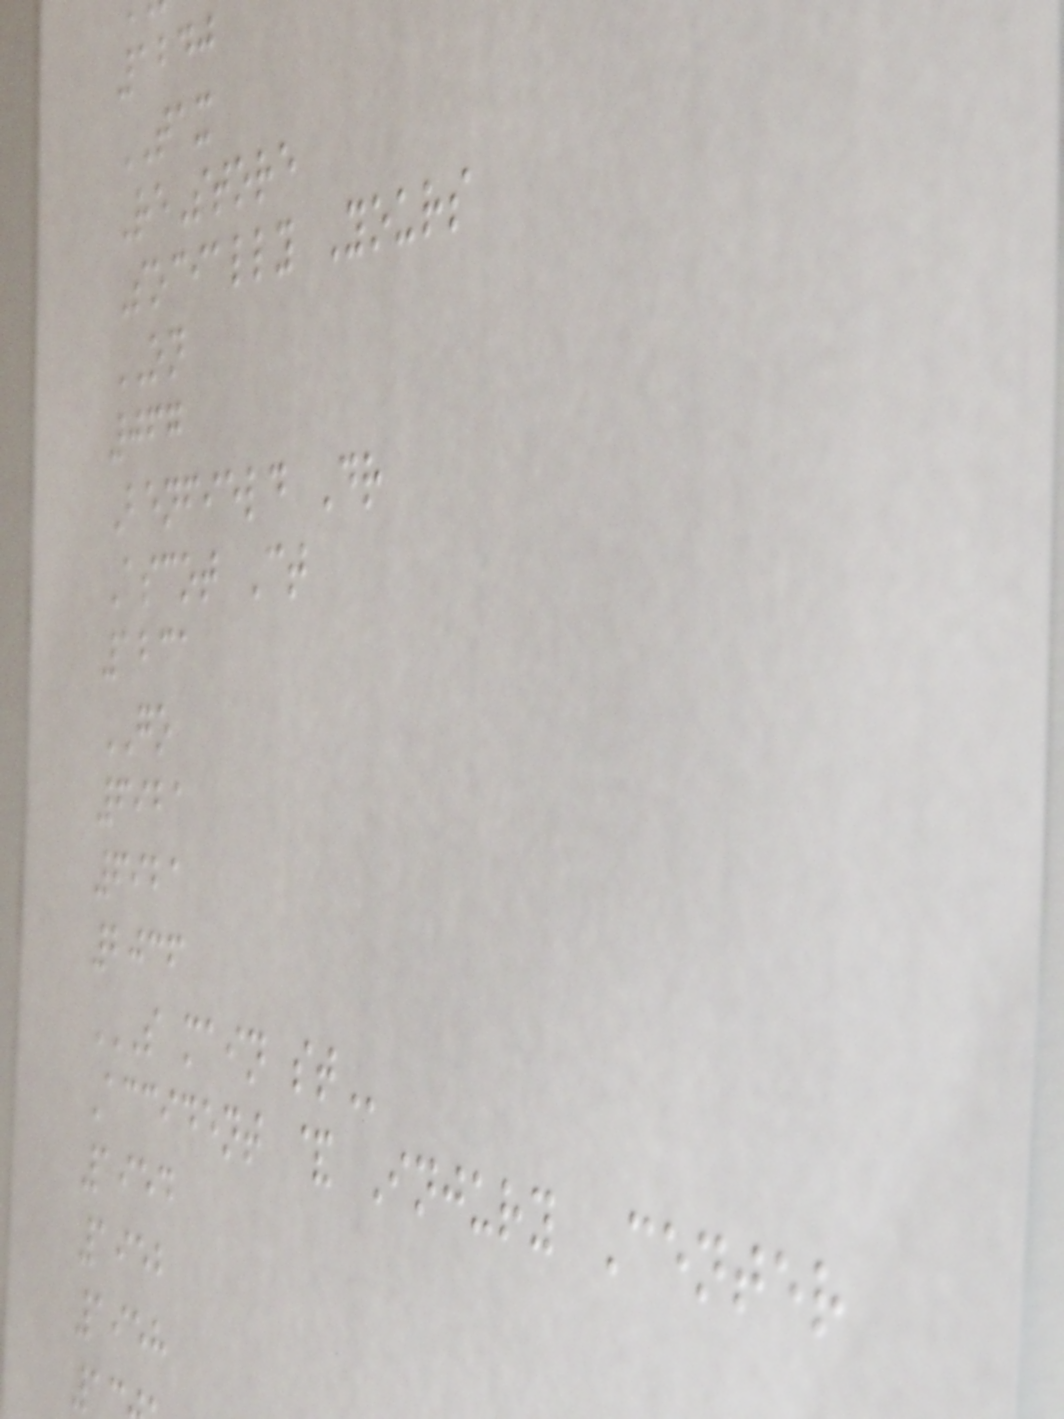1240
TAX
ReStore
Socially Yours
ON
067
Benfield Dr
Ascot Ct
1231
GO
6921
6921
2036
S MAIN ST
Accident & Injury Center
1954
1952
1958
